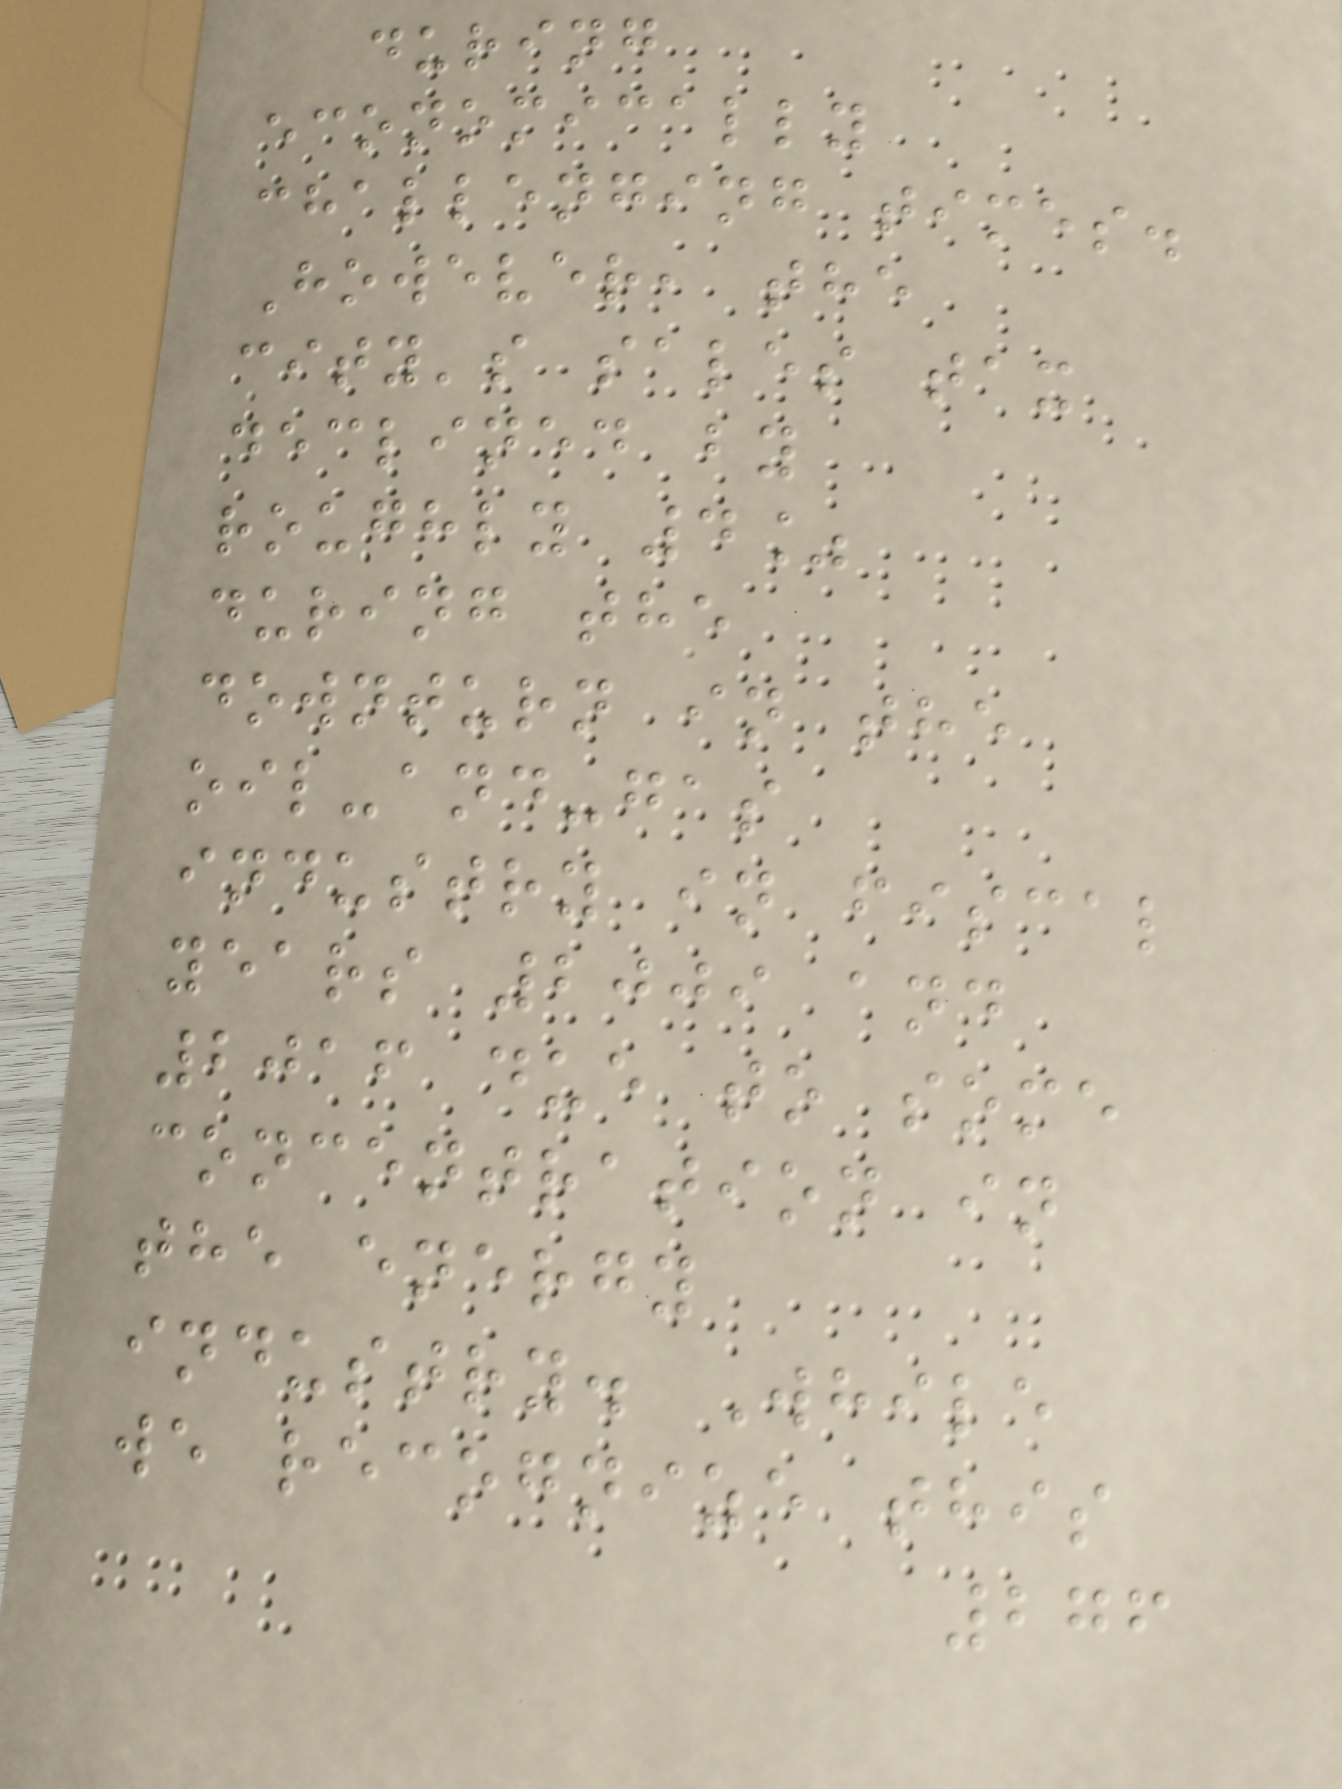during
economically
challenging times.
However, the
city's sales tax
declined by
roughly 4%
during the
downturn in the
oil-and-gas
industry in fiscal
years 2009 and
2016 due to some
concentration in
the energy
industry. While
we recognize this
276
